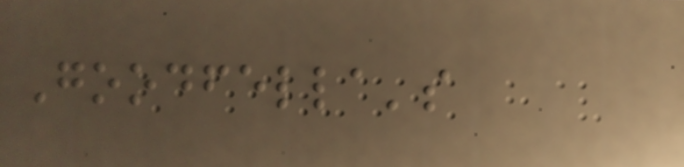Goodfella's
